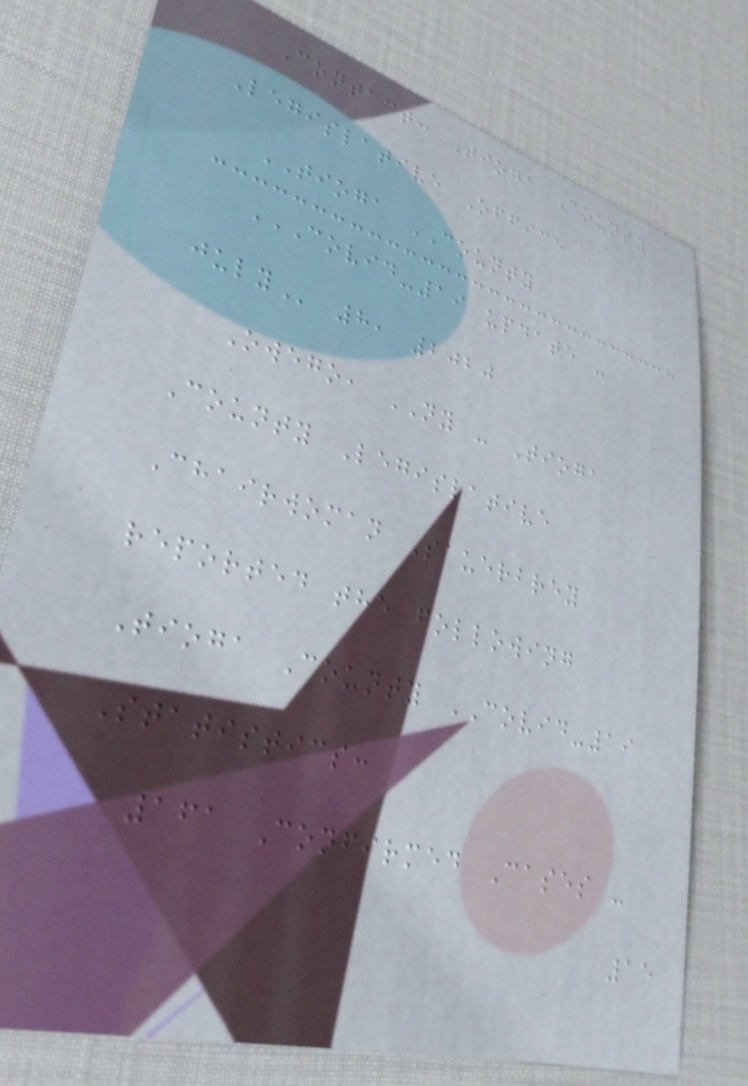Contact: Tioga County
Legislative Office
TIOGA COUNTY
COVID-19 UPDATE -
JULY 8, 2020
Owego, NY - Tioga
County Legislative
Chairwoman Sauerbrey
reported the following
Tioga County COVID-19
Statistics:
161 Confirmed Cases -
15
